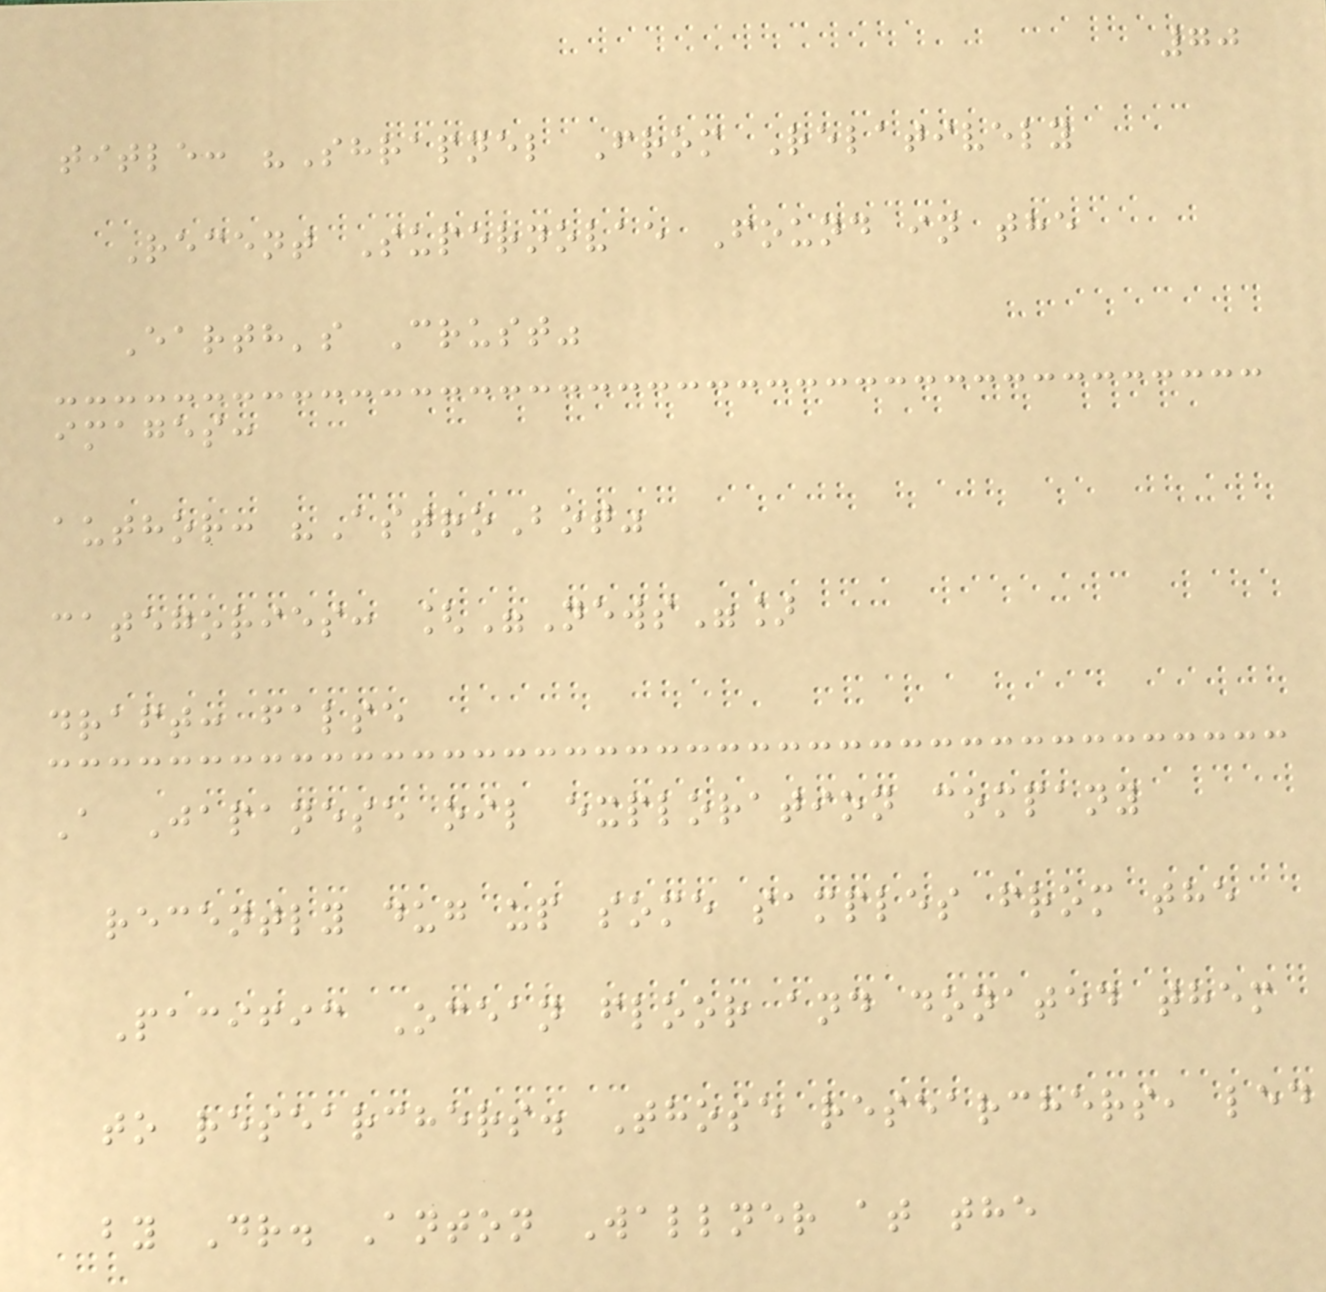70
title: "Shrapnel From Relatively
Recent Supernovae Found in the
Earth's Crust"
images:
author: "AstroBot"
categories: ["News"]
draft: false
A Japanese oil exploration company
recently dug up some samples from the
Pacific Ocean floor and donated them
to researchers. Those researchers, led
by Dr. Anton Wallner at the
